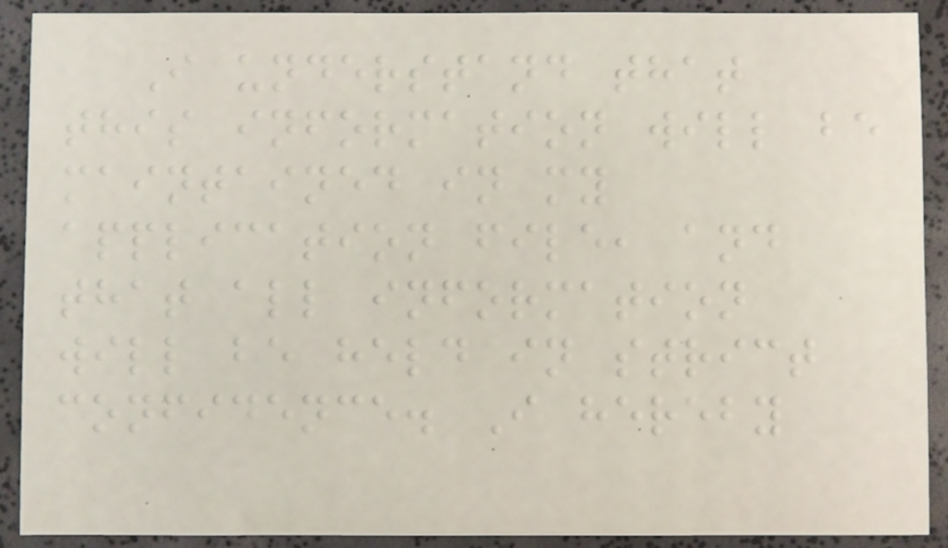I understand that
this information will be
maintained in my
application file, and
that all information
will be held in strict
confidence. I hereby
